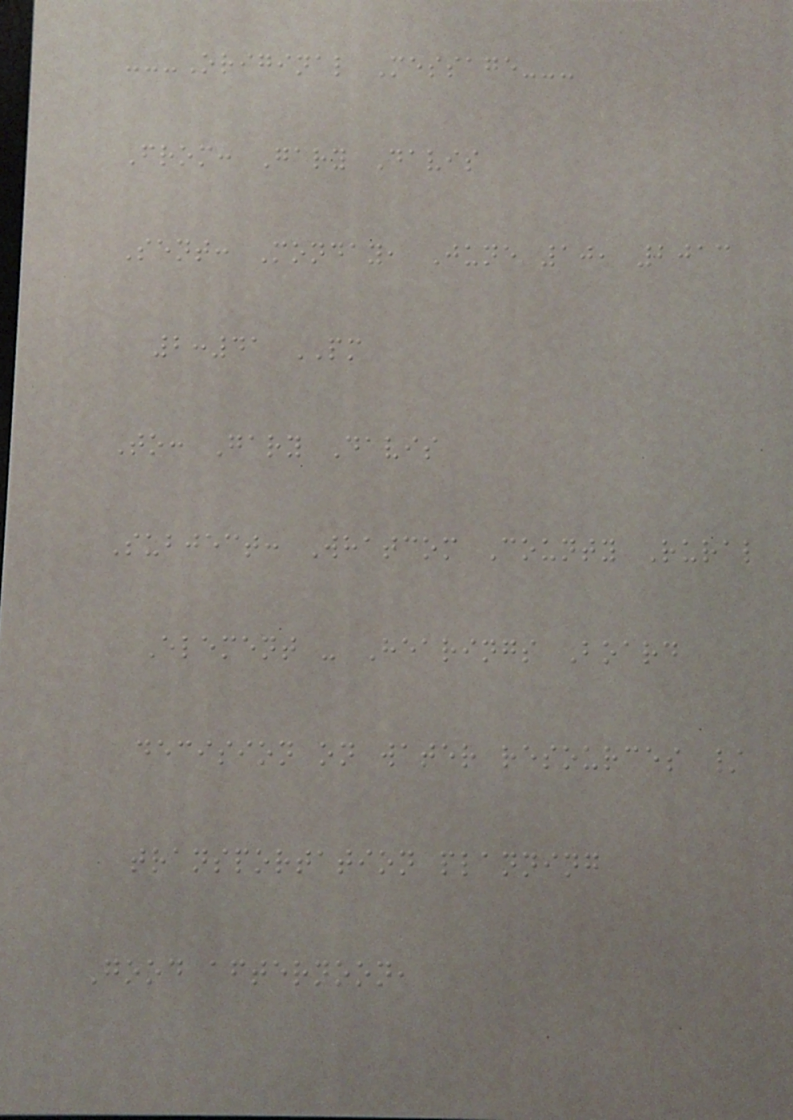---Original Message---
From: Gary Davis
Sent: Monday, June 10, 2013
2:41 PM
To: Gary Davis
Subject: Whatcom County Rural
Element - Hearings Board
decision on water resources /
transportation planning
Good afternoon,
